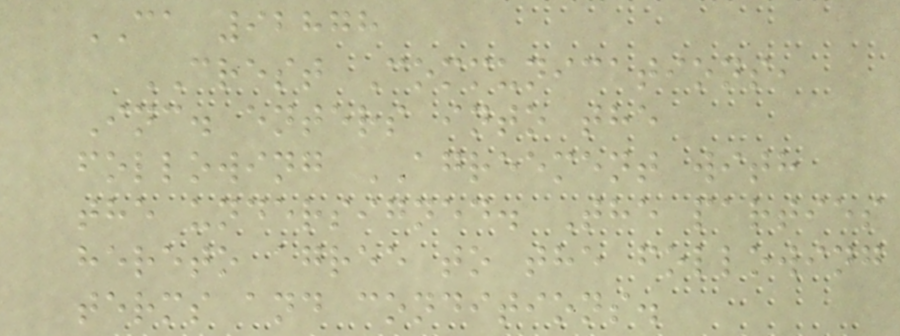CA 92878
CREST Communications,
Inc. enters into the
following AGREEMENT with
the undersigned. The parties
hereto agree to the following
terms and conditions.
